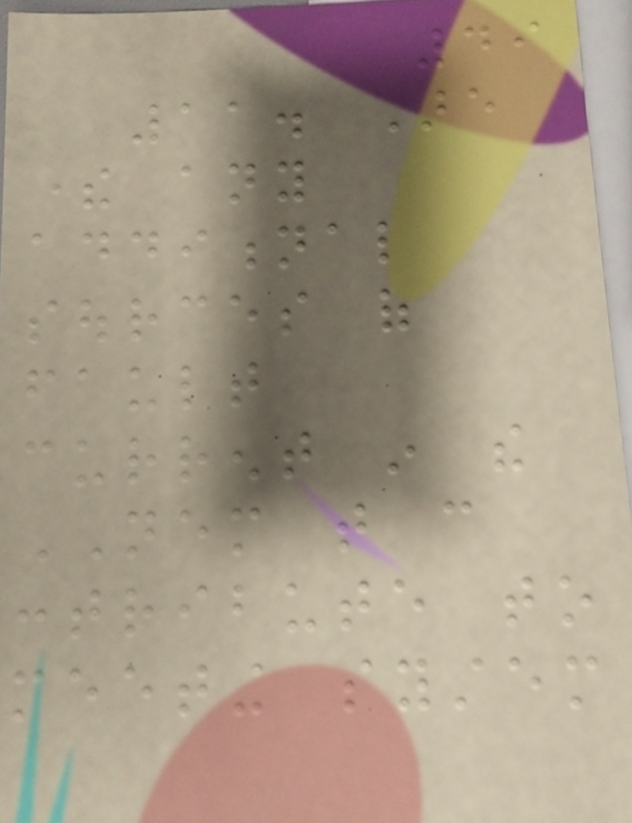49
11. Are
there any
additional
sources of
fault
current in the
NEM that can
contribute to
meeting system
